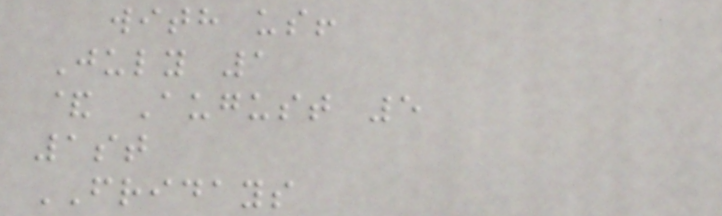with us!
July 1
& August 5
1st
FRIDAYS
